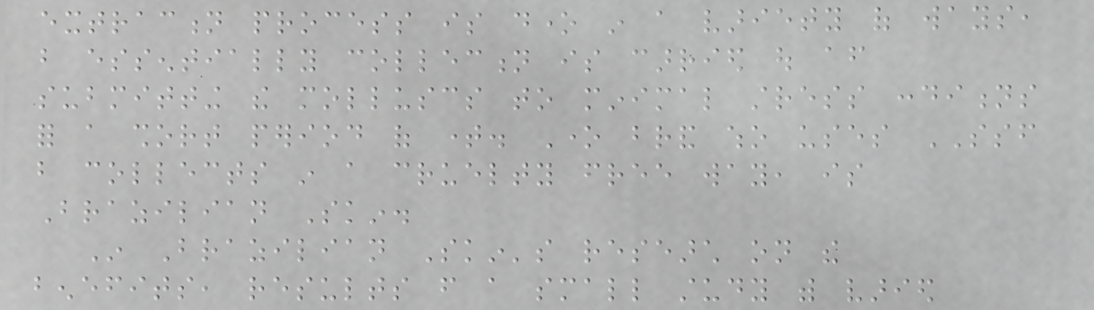extraction process is done in a variety of ways,
but essentially collection is carried out after
submitting the molluscs to minimal stress conditions
for a short period of time. One brand who uses SSF
but collects in a cruelty free way, is
Brazilian Skin.
In Brazilian Skin's research on the
benefits, results from a small study with varied
